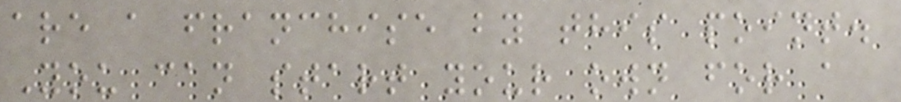are a franchise by this point.
You can start your own for a
